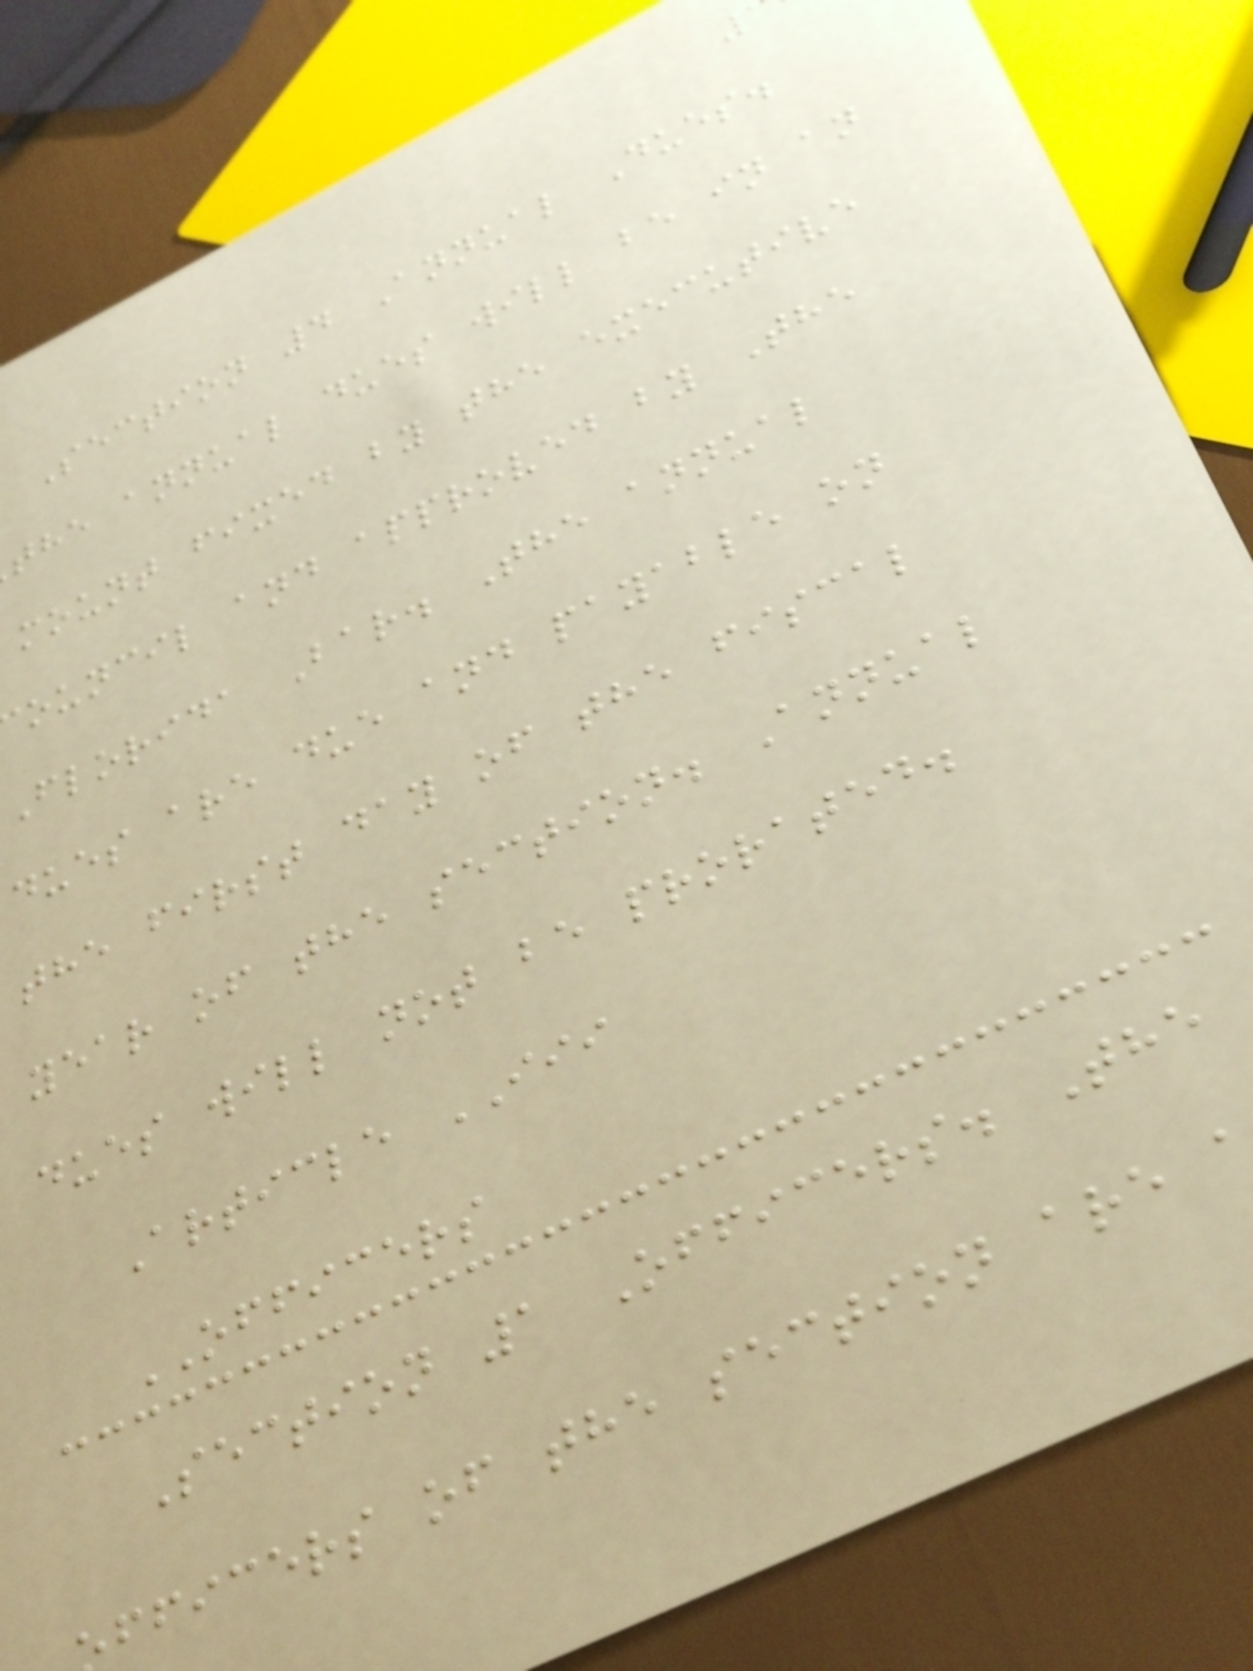Section 4 Annual Dues.
the annual dues will be in an
mount fixed by the executive
ouncil and approved by The
Florida Bar. The annual
dues are due and payable on
the first day of the fiscal
year of the section. Annual
dues will not be prorated.
Article III
OFFICERS
Section 1 Officers. The
fficers of the section are
